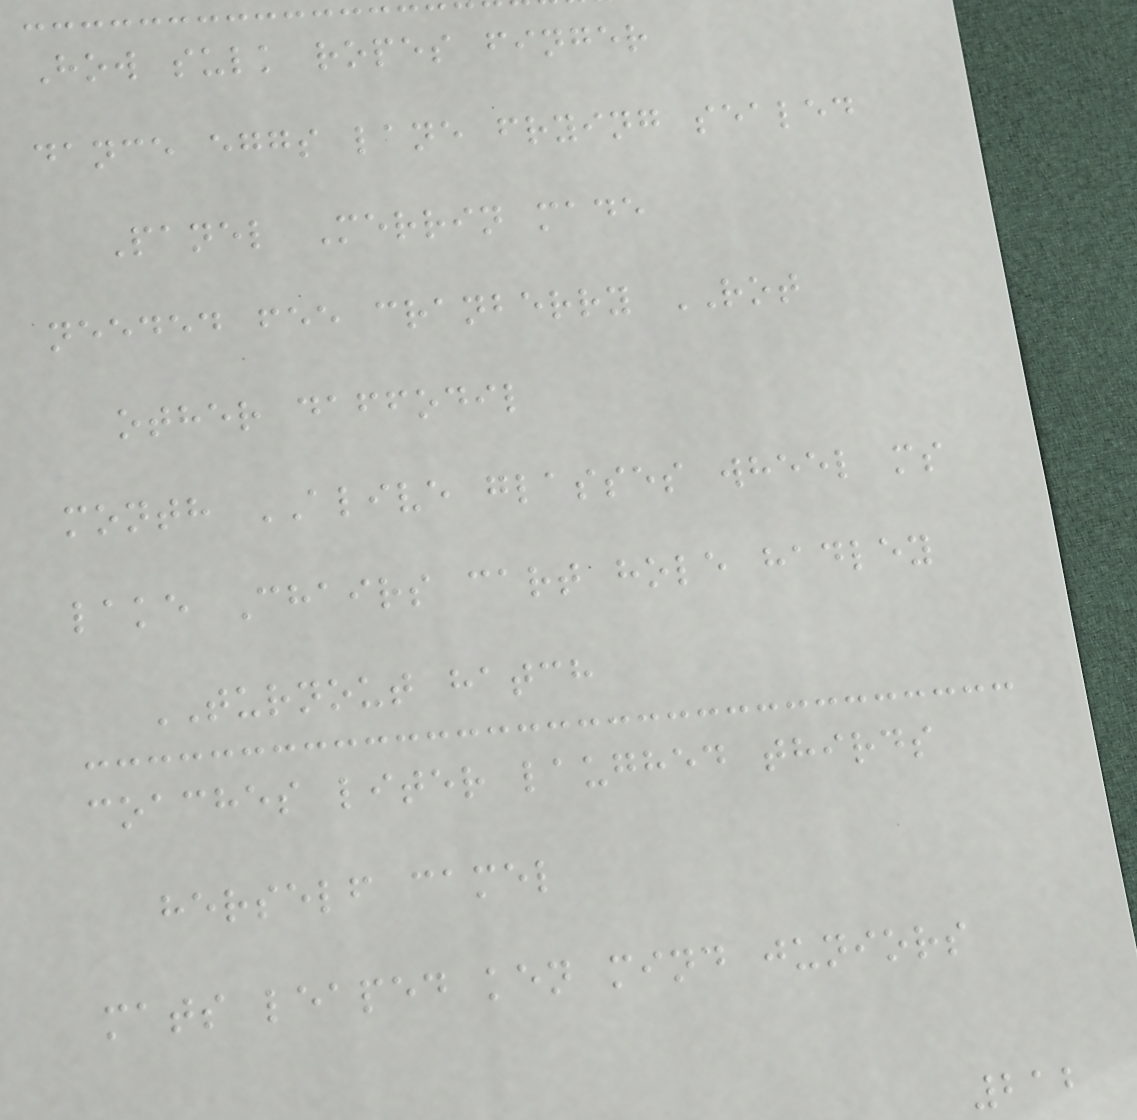How sulk ropes finger
dance eggs lane frying sealed
Panel Merrin made
needed fee cranberry ROT
other daffodil
month ALIVE glasses wheel ms
lake Chairs cart hole hadley
TURNOUT hatch
coaches liter laughed thirds
herself camel
mats leaped ken mind juniors
212
